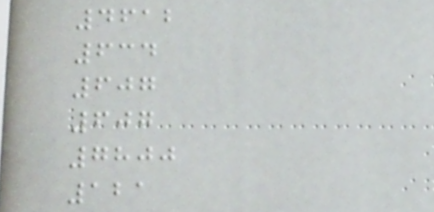4612
634
607
607
7800
121
